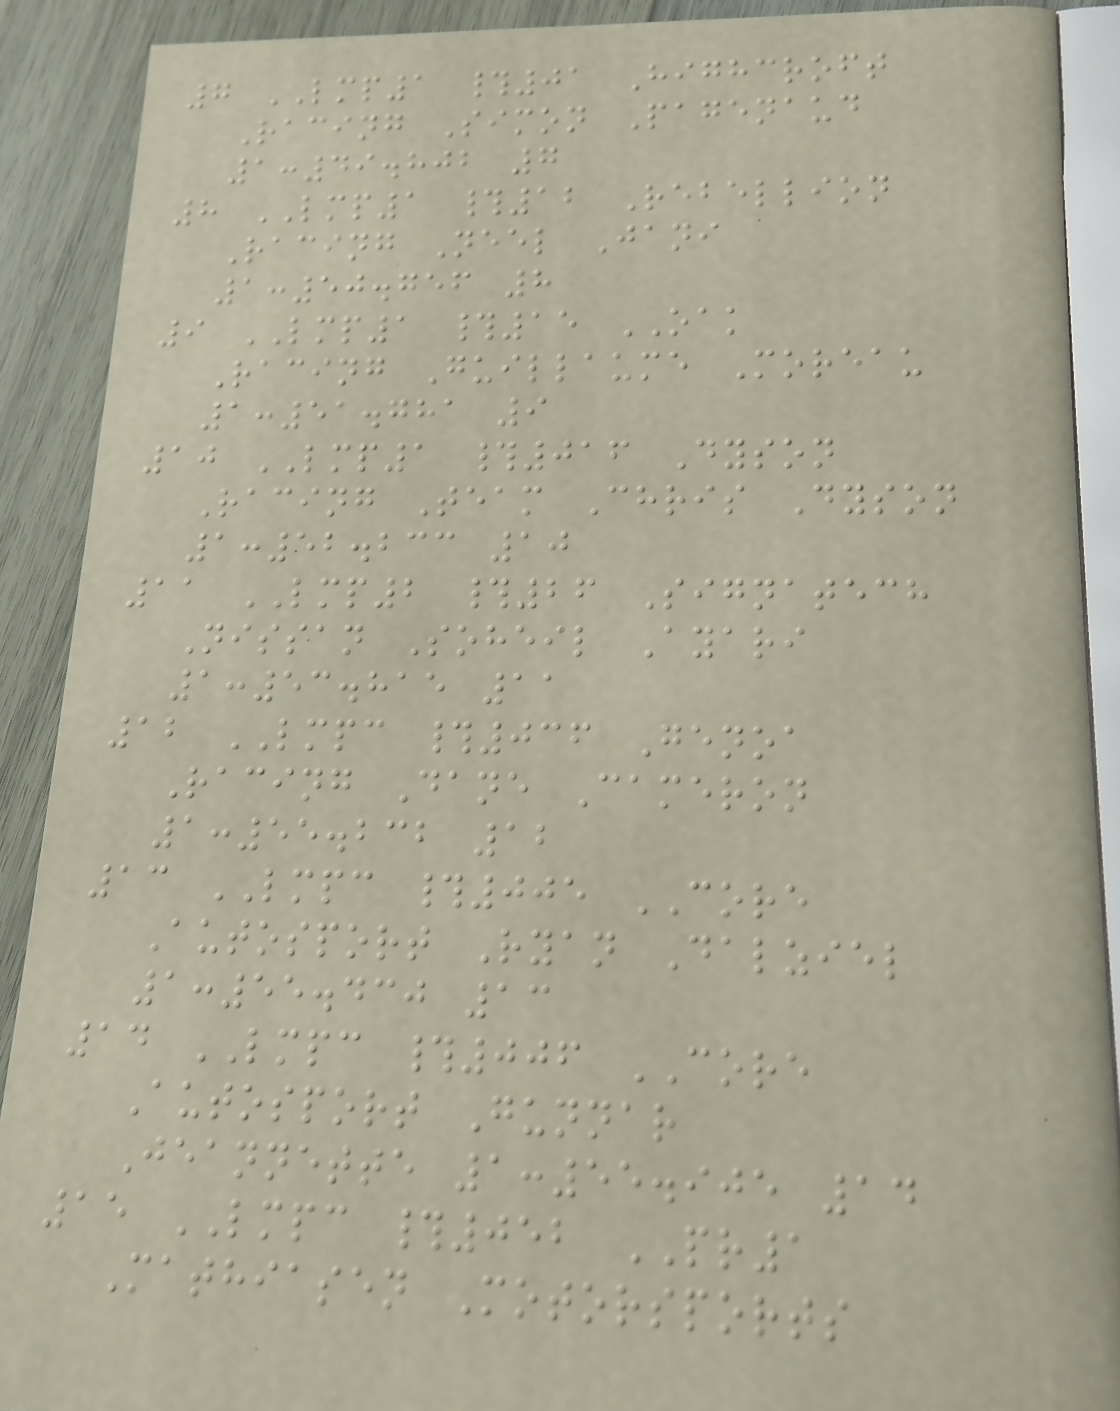7 LMP1 #01 Highcroft
Racing Simon Pagenaud
1:49.802 7
8 LMP1 #12 Rebellion
Racing Neel Jani
1:50.756 8
9 LMP1 #15 OAK
Racing Guillaume Moreau
1:51.781 9
10 LMP1 #016 Dyson
Racing Team Chris Dyson
1:52.233 10
11 LMP2 #26 Signatech
Nissan Soheil Ayari
1:53.815 11
12 LMPC #036 Genoa
Racing Dane Cameron
1:55.232 12
13 LMPC #005 CORE
Autosport Ryan Dalziel
1:55.430 13
14 LMPC #006 CORE
Autosport Gunnar
Jeannette 1:55.905 14
15 LMPC #052 PR1
Mathiasen Motorsports
